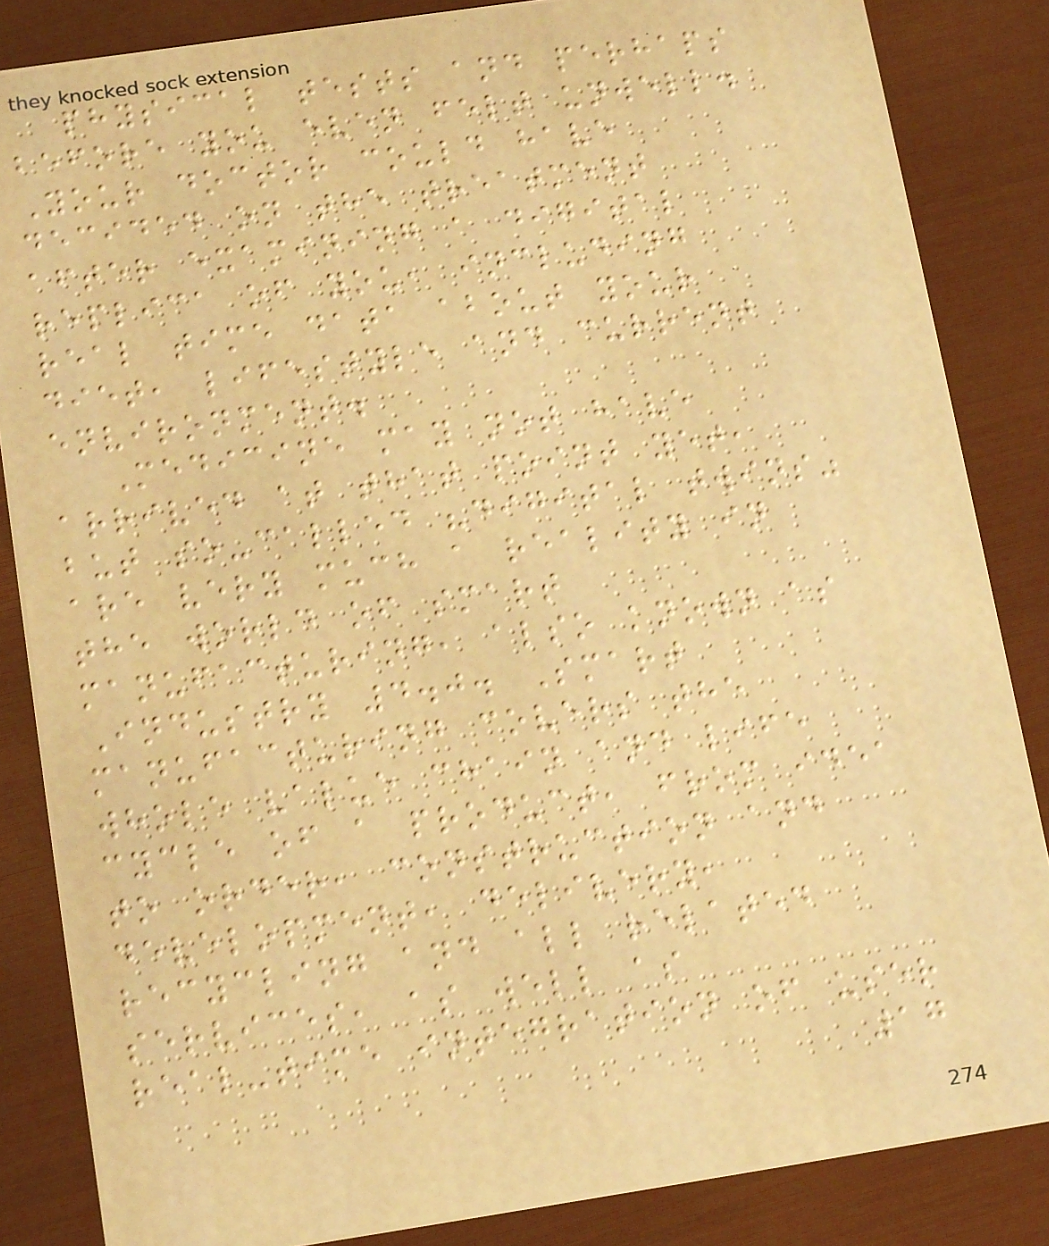physical tests and perhaps
before you even felt unwell.
Your doctor could have
decided on the treatment
after examining a digital
replica of you, including
real time data about your
diet, lifestyle and current
environment.
Medicine may not have
arrived at that point yet,
but so-called "digital twins"
are very much a reality in
the world of smart
manufacturing, also known as
Industry 4.0. Smart
manufacturing covers the
whole value chain and life
cycle of a product, from idea
to order, construction and
development, delivery,
recycling and all related
services, as well as
real-time integration of user
17
